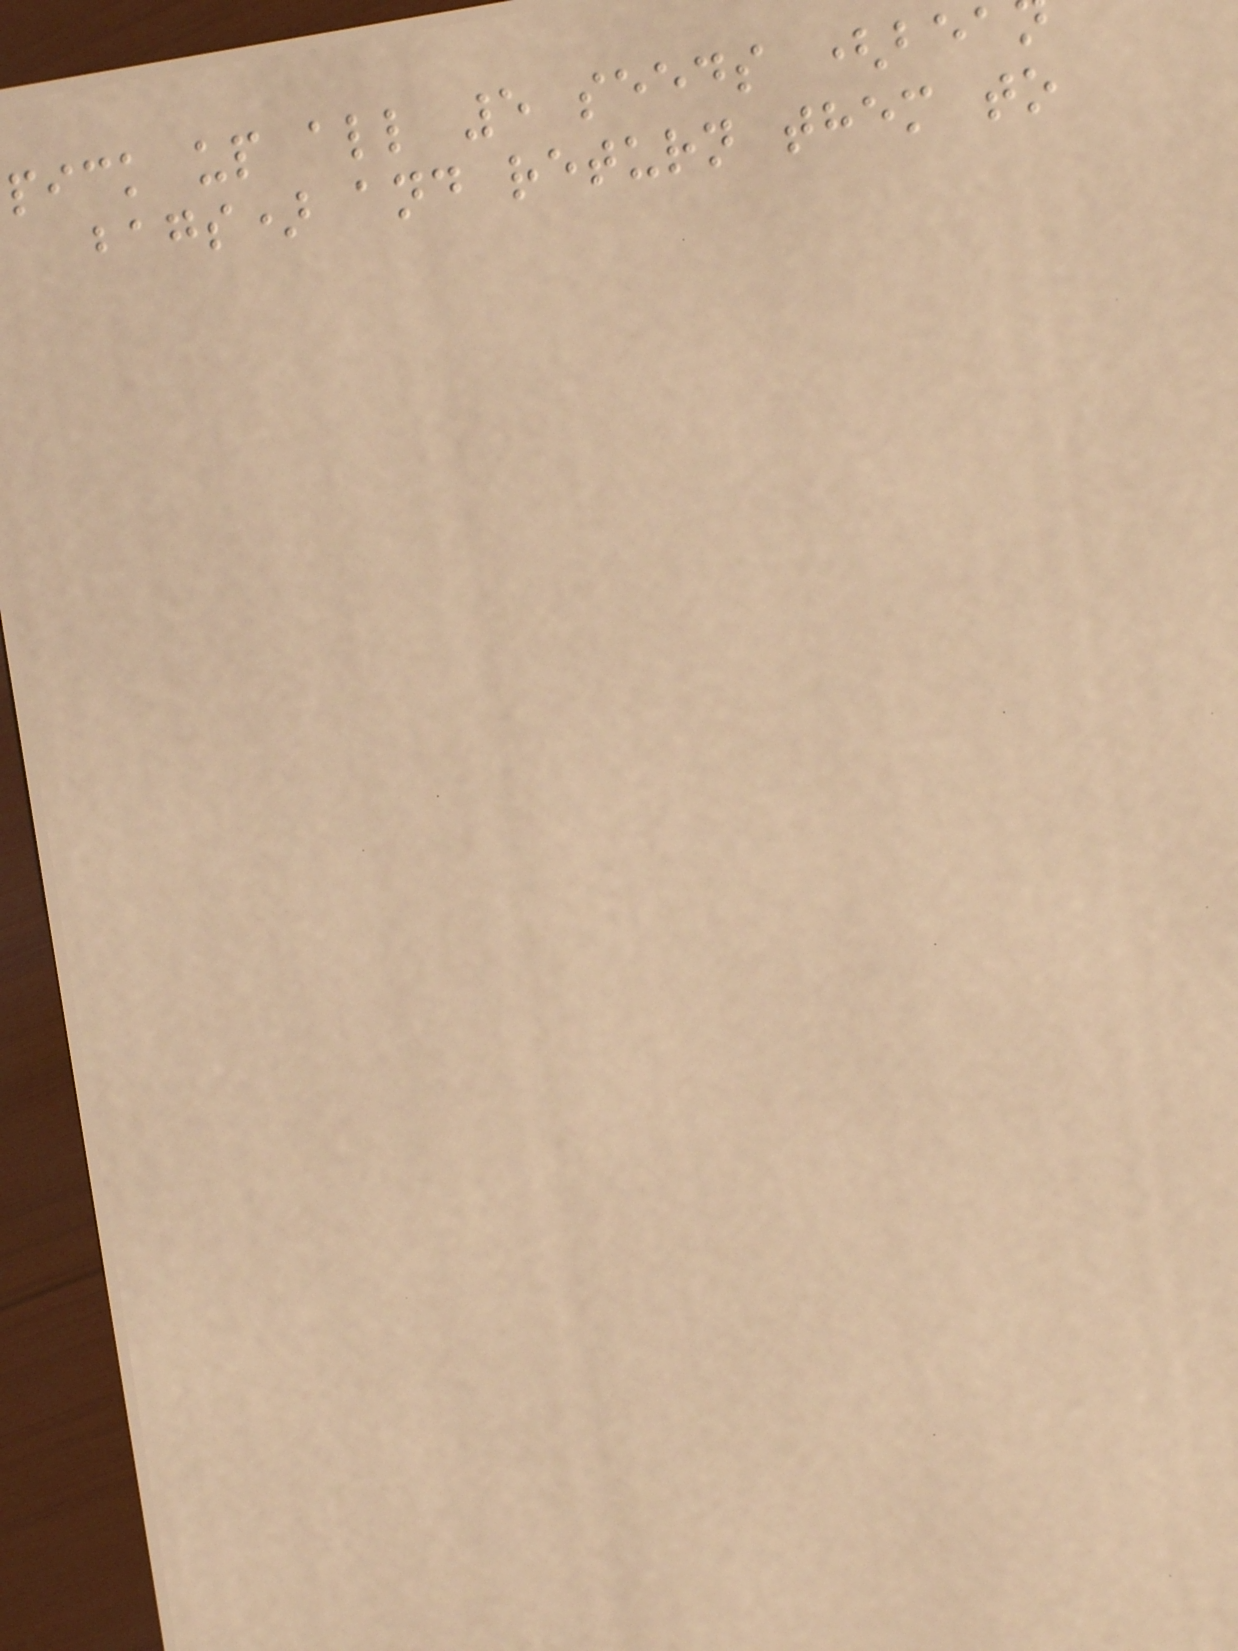pick up all 5 seeds (bea
bags) and return them to
